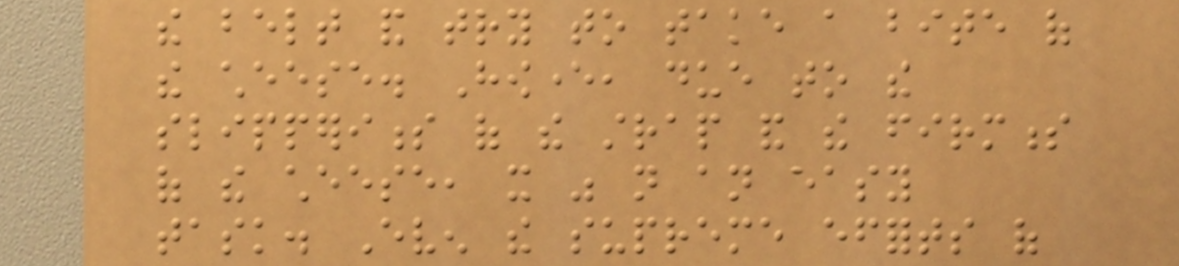the belt and try to take a bite of
the cheese. However, due to the
slipperiness of the strap and the firmness
of the cheese, it was not an easy
task. Even the supreme efforts of
